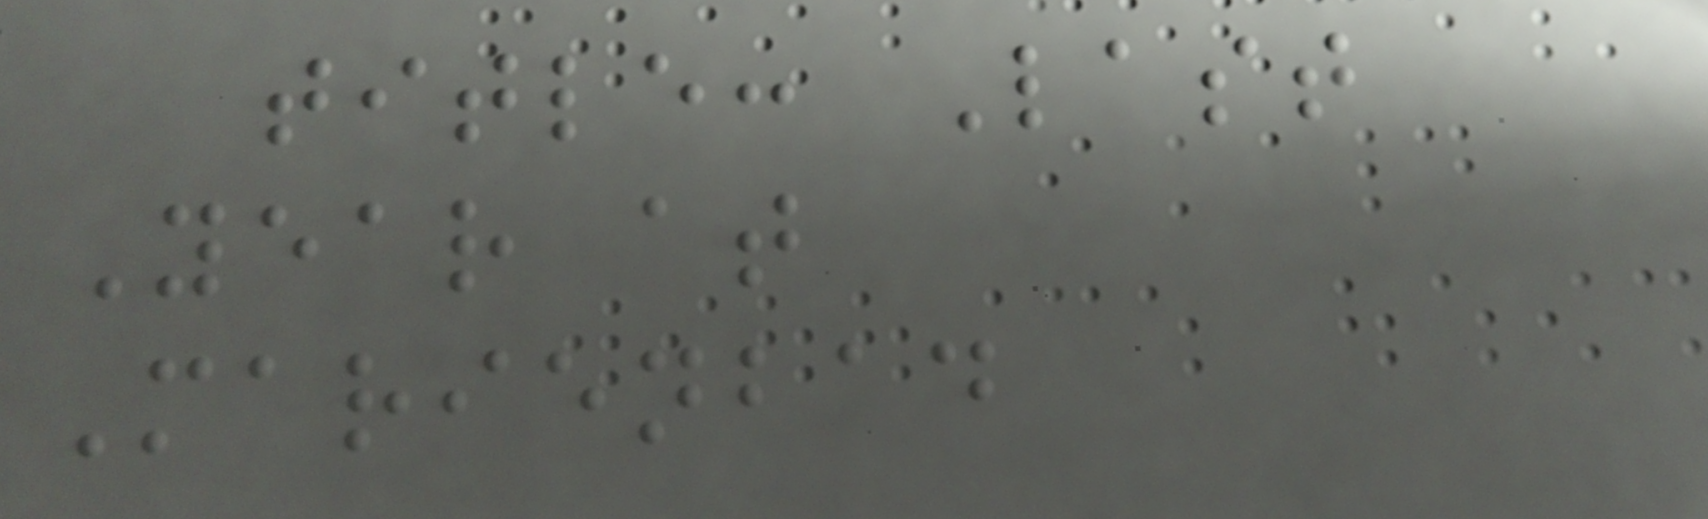title: Last
Year at
Marienbad
